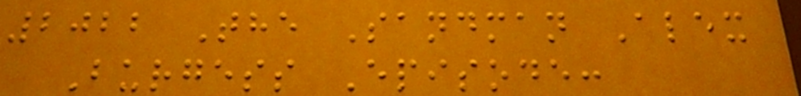2022 The Sandman Alex
Burgess Episode:
